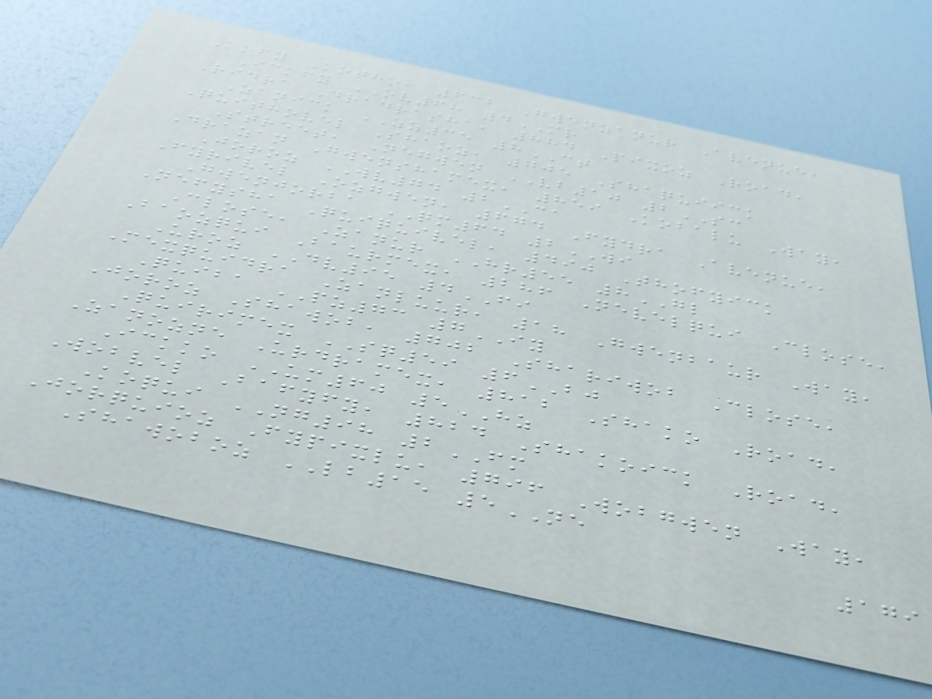Kofy Kotho, 632 Gwenzanur Avenue,
Ickfy OV68 4MR
Ridra Dradrasha, 884 Pixoz Road,
Zanick ZZ35 8CT
Quithovel Shaoz, 705 Shaquiick
Street, Negwen VB10 2SC
Drazan Gwenshamex, 859 Kobalu Way,
Joroz WV74 2CA
Fyrivel Ozgwen, 674 Fydra Avenue,
Gwenjorba QM64 2WI
Nefysha Quiquivel, 490 Thofyick
Close, Zanur HR55 8GL
Baozqui Baurmex, 286 Nevelqui Close,
Uroz DV95 4FI
Mexquidra Zanluur, 18 Gwenbaur Way,
Quiba PZ73 7IY
Joroz Shawob, 702 Shariwob Close,
Quirimex SQ59 6BJ
Zanozne Urdramex, 812 Shako Road,
Ickko UM60 5HZ
Wobvel Bafyfy, 824 Shakoick Road,
Koqui NG98 2FM
Jorquioz Fypixlu, 796 Wobgwen Way,
Shawoboz LB15 5NE
179
